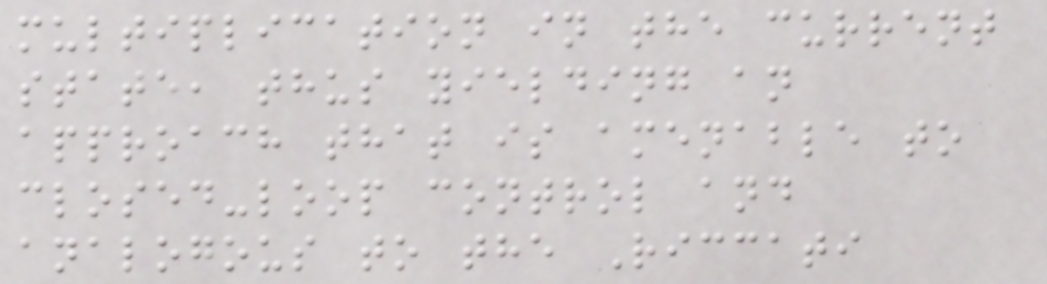multiplication in the current
state, thus yielding an
approach that is amenable to
closed-loop control and
analogous to the Riccati
